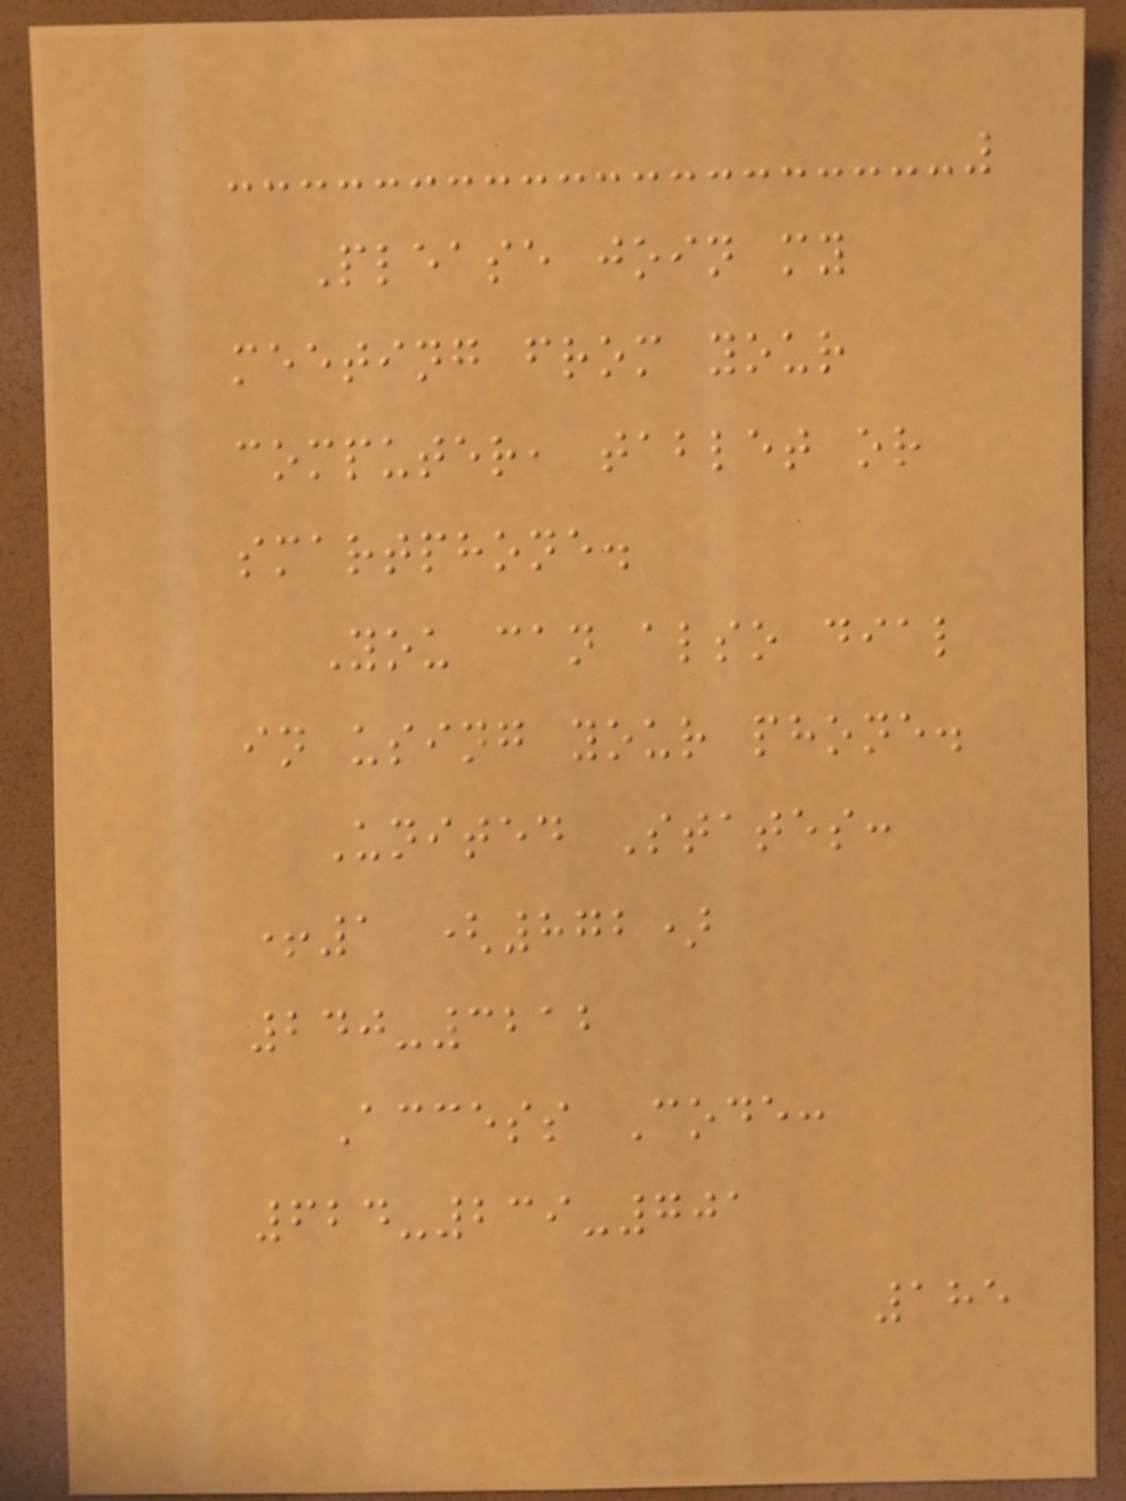Please join my
meeting from your
computer, tablet or
smartphone.
You can also dial
in using your phone.
United States:
+1 (872)
240-3212
Access Code:
624-239-701
185
